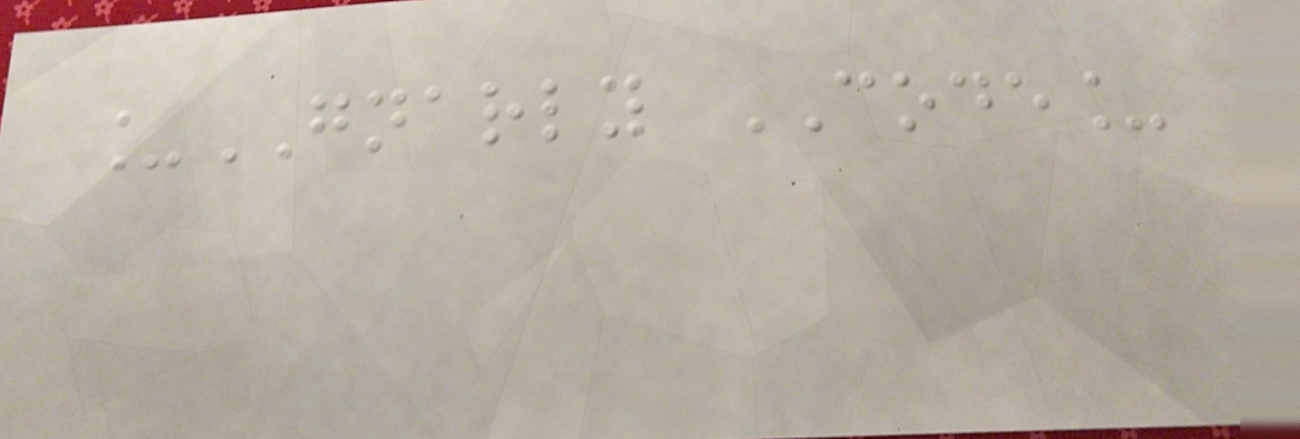_GNARLY CODE_
